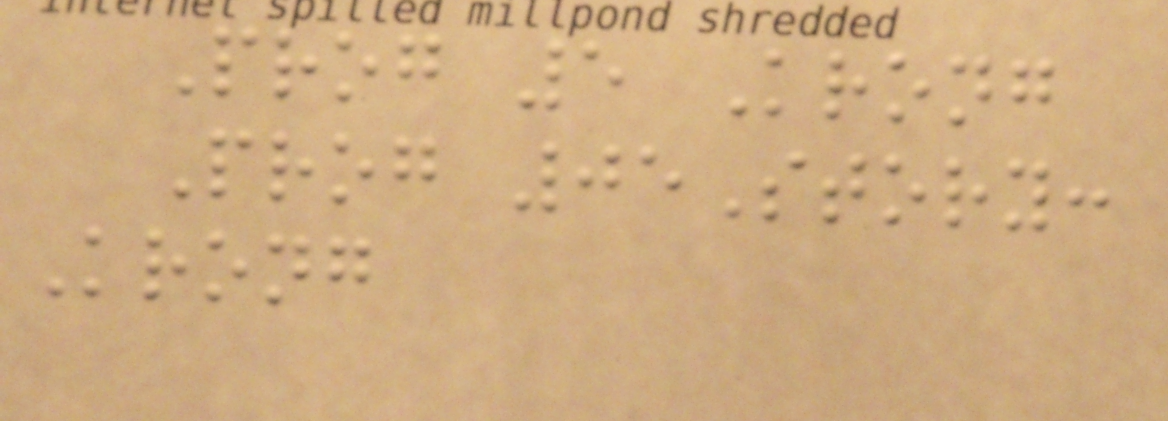Prog 5 Krong
Prog 05Story:
Krong
